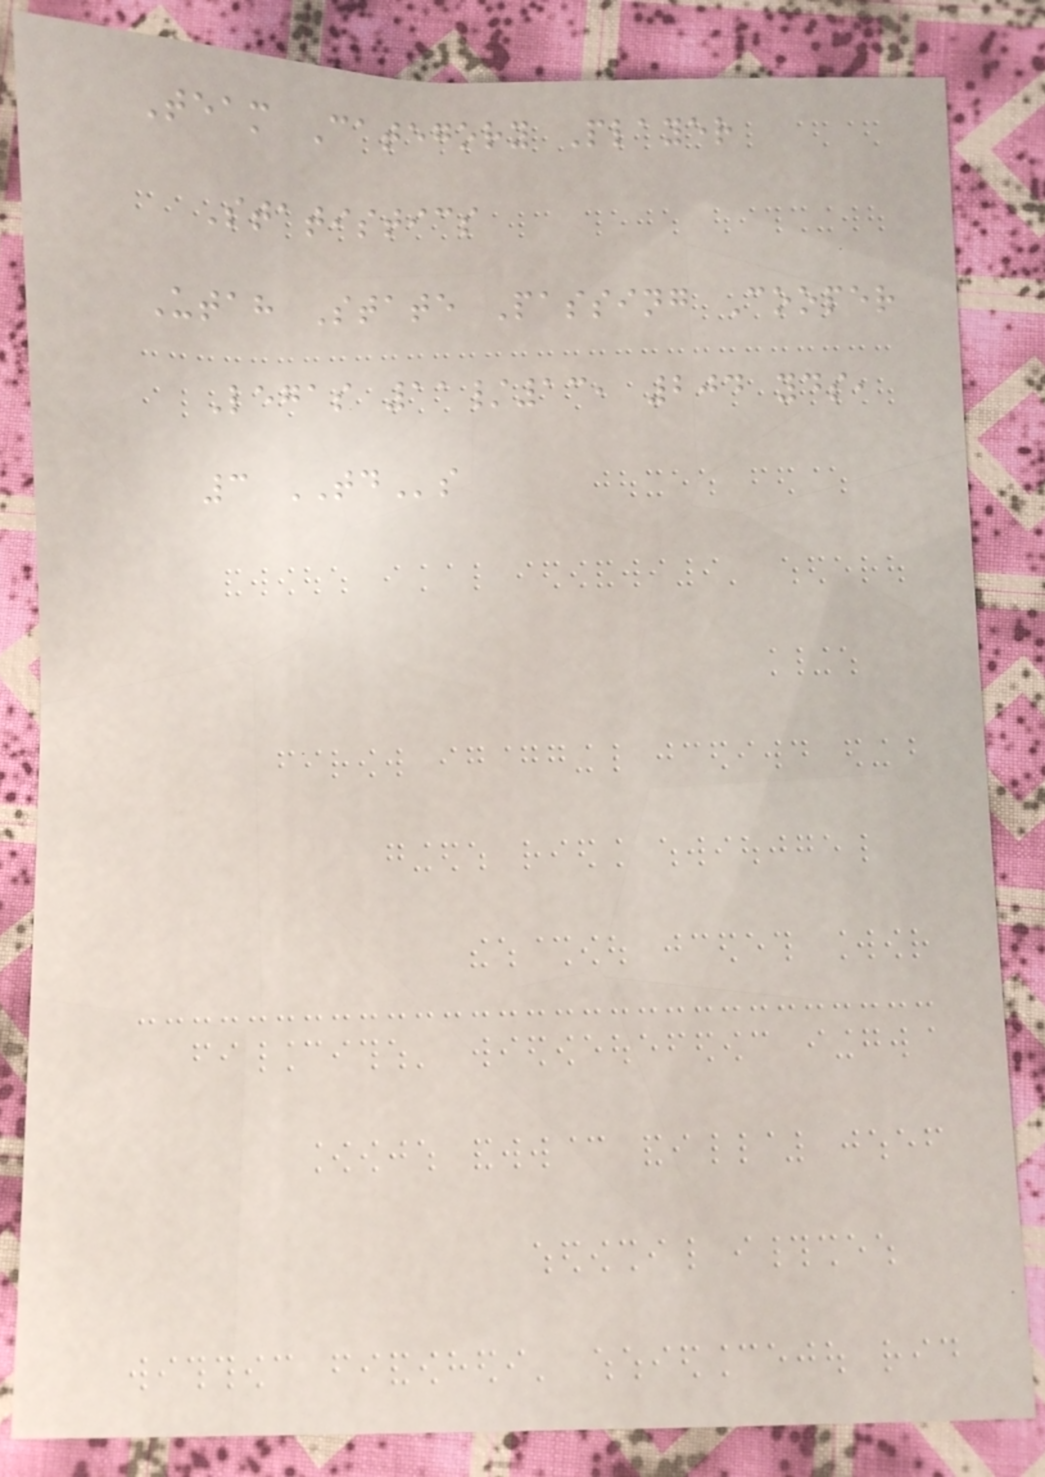Team Category Player
Statistics
Utah State Passing Cooper
Legas 11/13, 204 yds,
3 TDs
